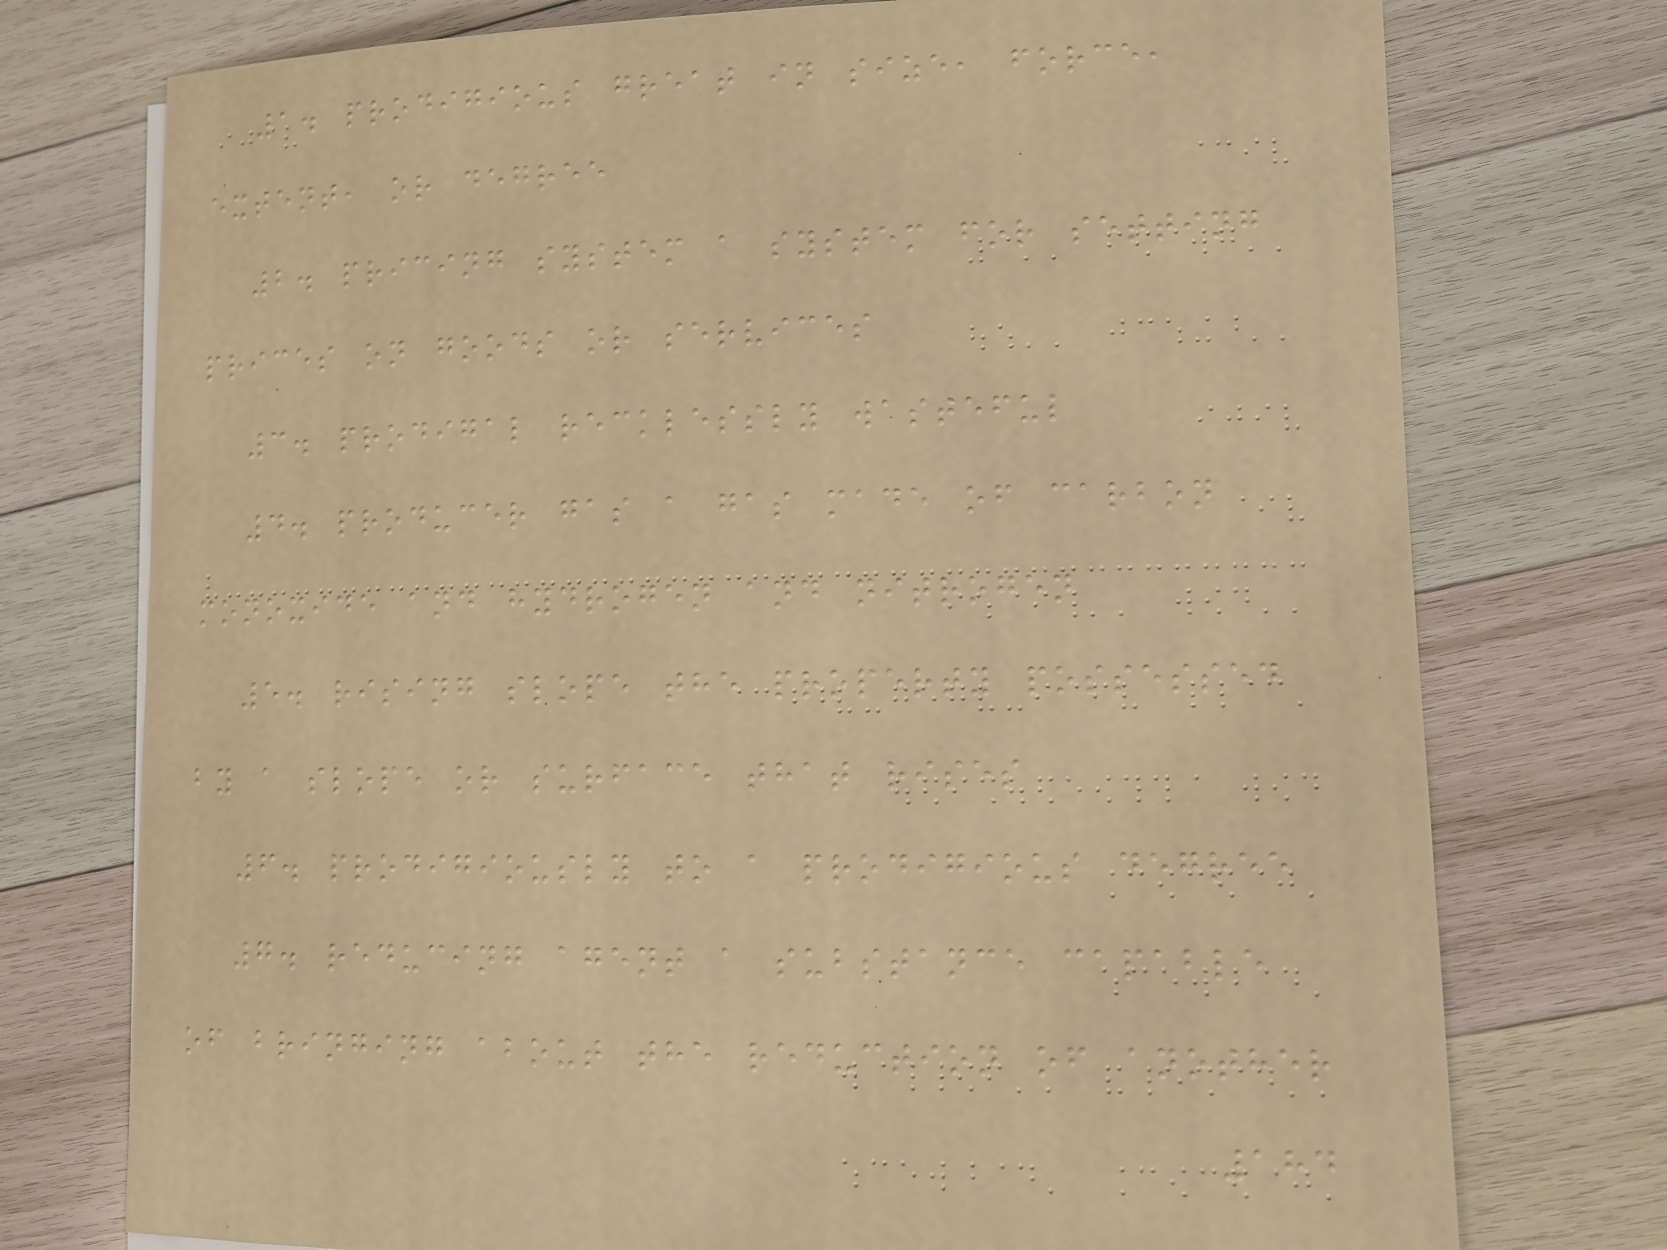1. prodigious great in size, force,
extent, or degree
2. pricing system a system for setting
prices on goods or services
3. prodigal recklessly wasteful
4. producer gas a gas made of carbon
monoxide and hydrogen and nitrogen
5. rising slope the property possessed
by a slope or surface that rises
6. prodigiously to a prodigious degree
7. reducing agent a substance capable
of bringing about the reduction of another
184
